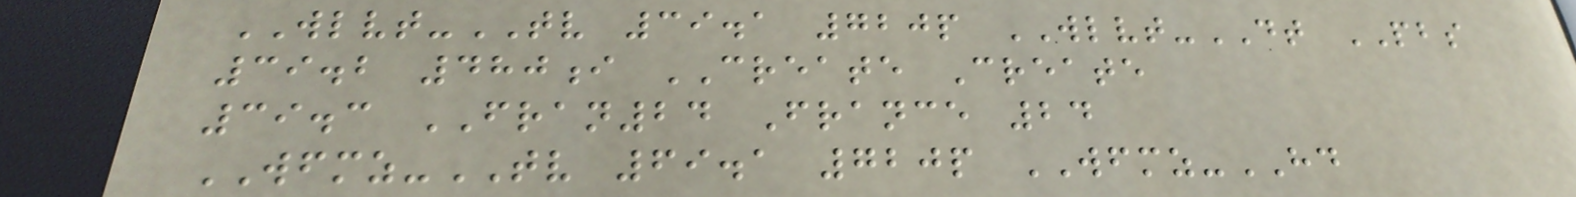WLVT-TV 39.1 720p WLVT-DT PBS
39.2 480i CREATE Create
39.3 FRAN24 France 24
WFMZ-TV 69.1 720p WFMZ-HD
